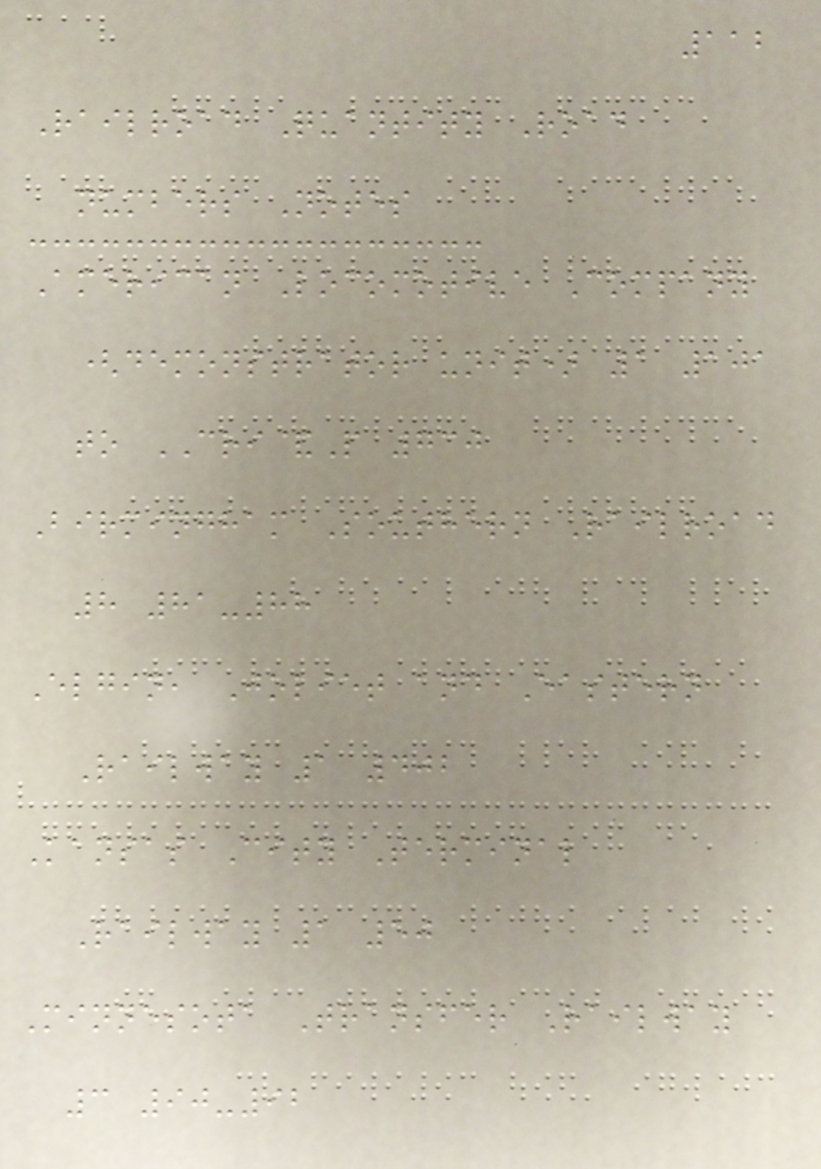112
Railroad Quantity Road
numbers Notes
American Locomotive Company
(demonstrator unit) 1 101
to CRI&P 730
Birmingham Southern Railroad
8 81-88
Elgin, Joliet and Eastern
Railway 1 402
Kansas City Terminal
Railway 1 50
Minnesota Transfer Railway
3 90-92
